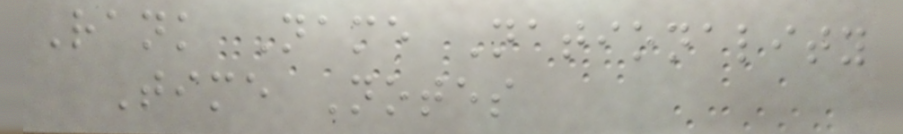Rank Name Nationality
Time Notes
